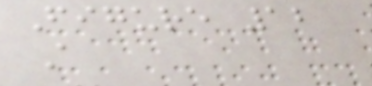Figure 12
A
